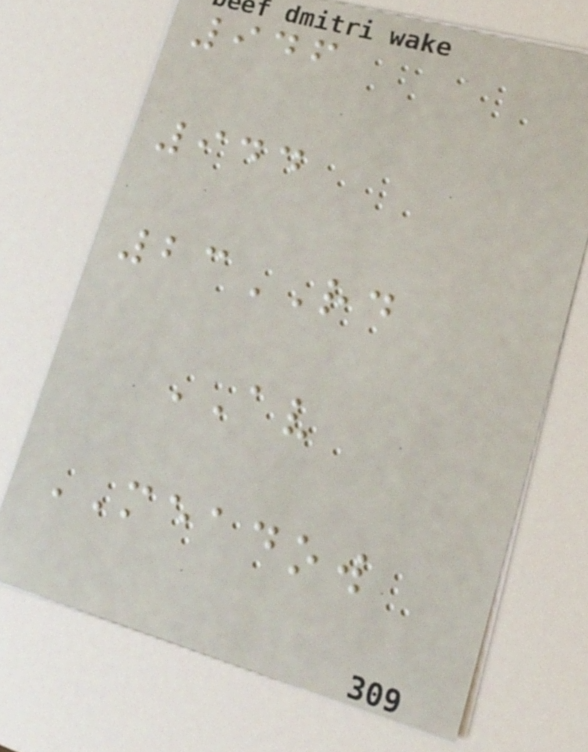946
944
23RD
AV
MEADOW
